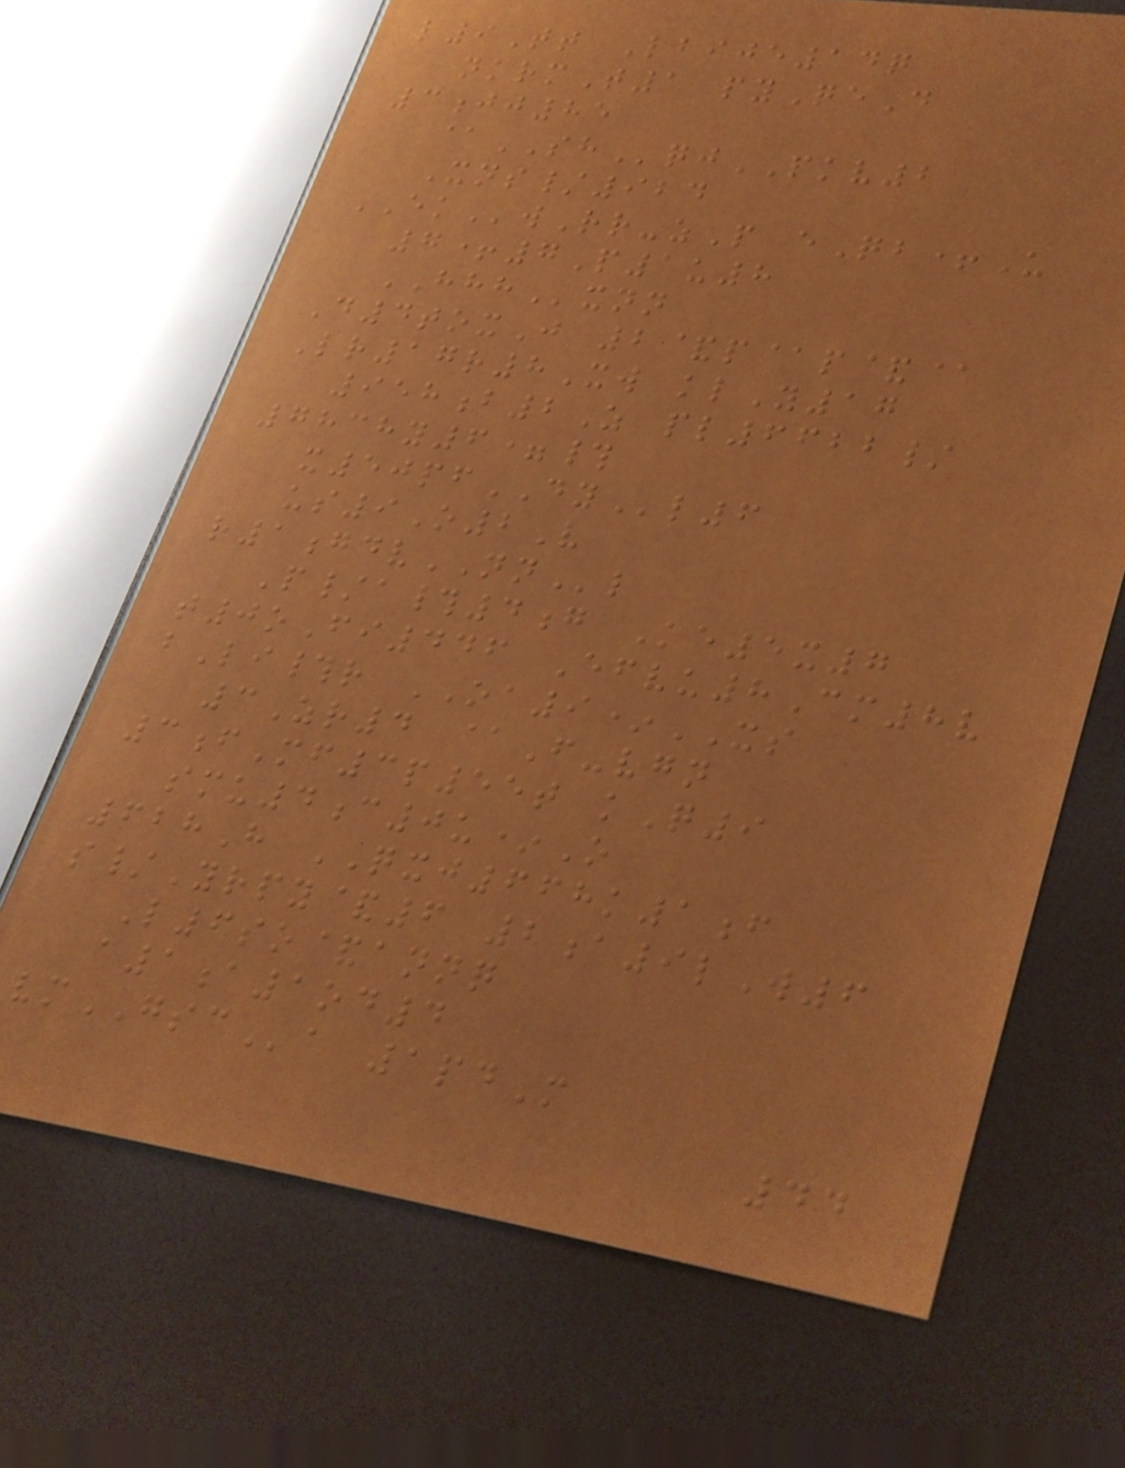l9Tt Lbije14q
nkrmT1 pyQeD
3jj85
@SHqjPKV2
Xns/924
EKwRr-zP eQb+U
7+7P1u8
HHHxnn
D4toxJ 2&p@p&@
Lr17r8Xw klY17
958b2Z pl6622/
7838y6=#
x50pfDYl6
us9O2V
r1gdvNNl
P/a#4g Ke5x7
t0oFi446 Efvu8Cm8v
bLi#r OA9*XS
3Zr4 @F-vgn
3fMf3p55t kQ9
smu4c0u*O
628H QXJ668k1f
s/Yrpy&6 2a9lW6
L6so&annq
a1a1od4
vmGSCa 1pdM
44
